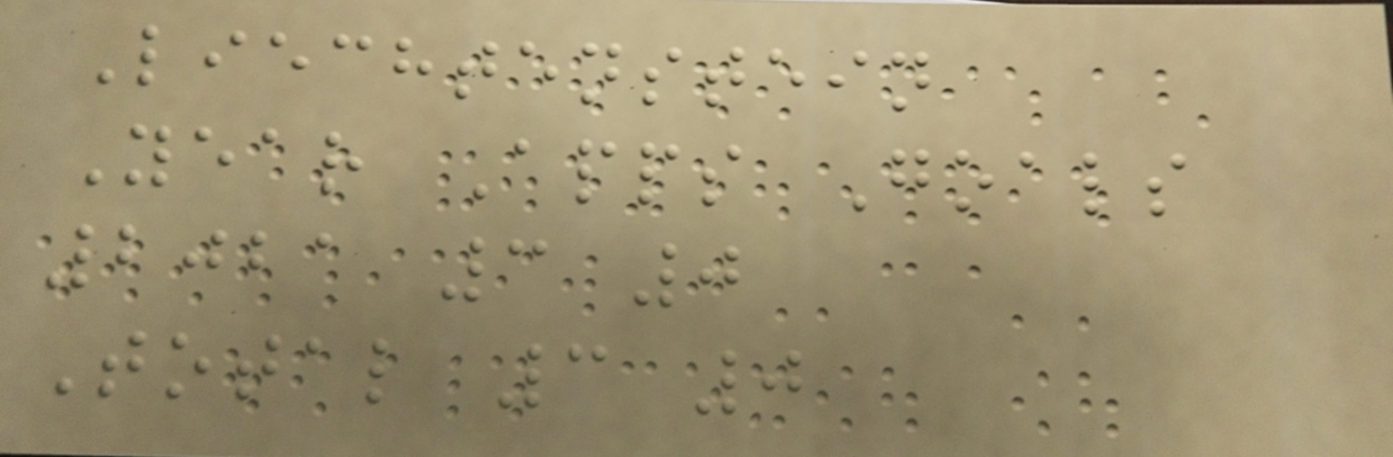Liechtenstein
Year Apps Goals
2021 3 0
Total 3 0
